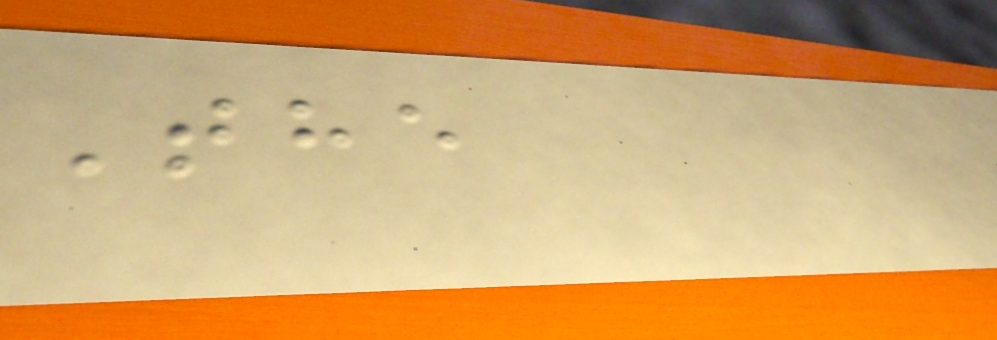The
